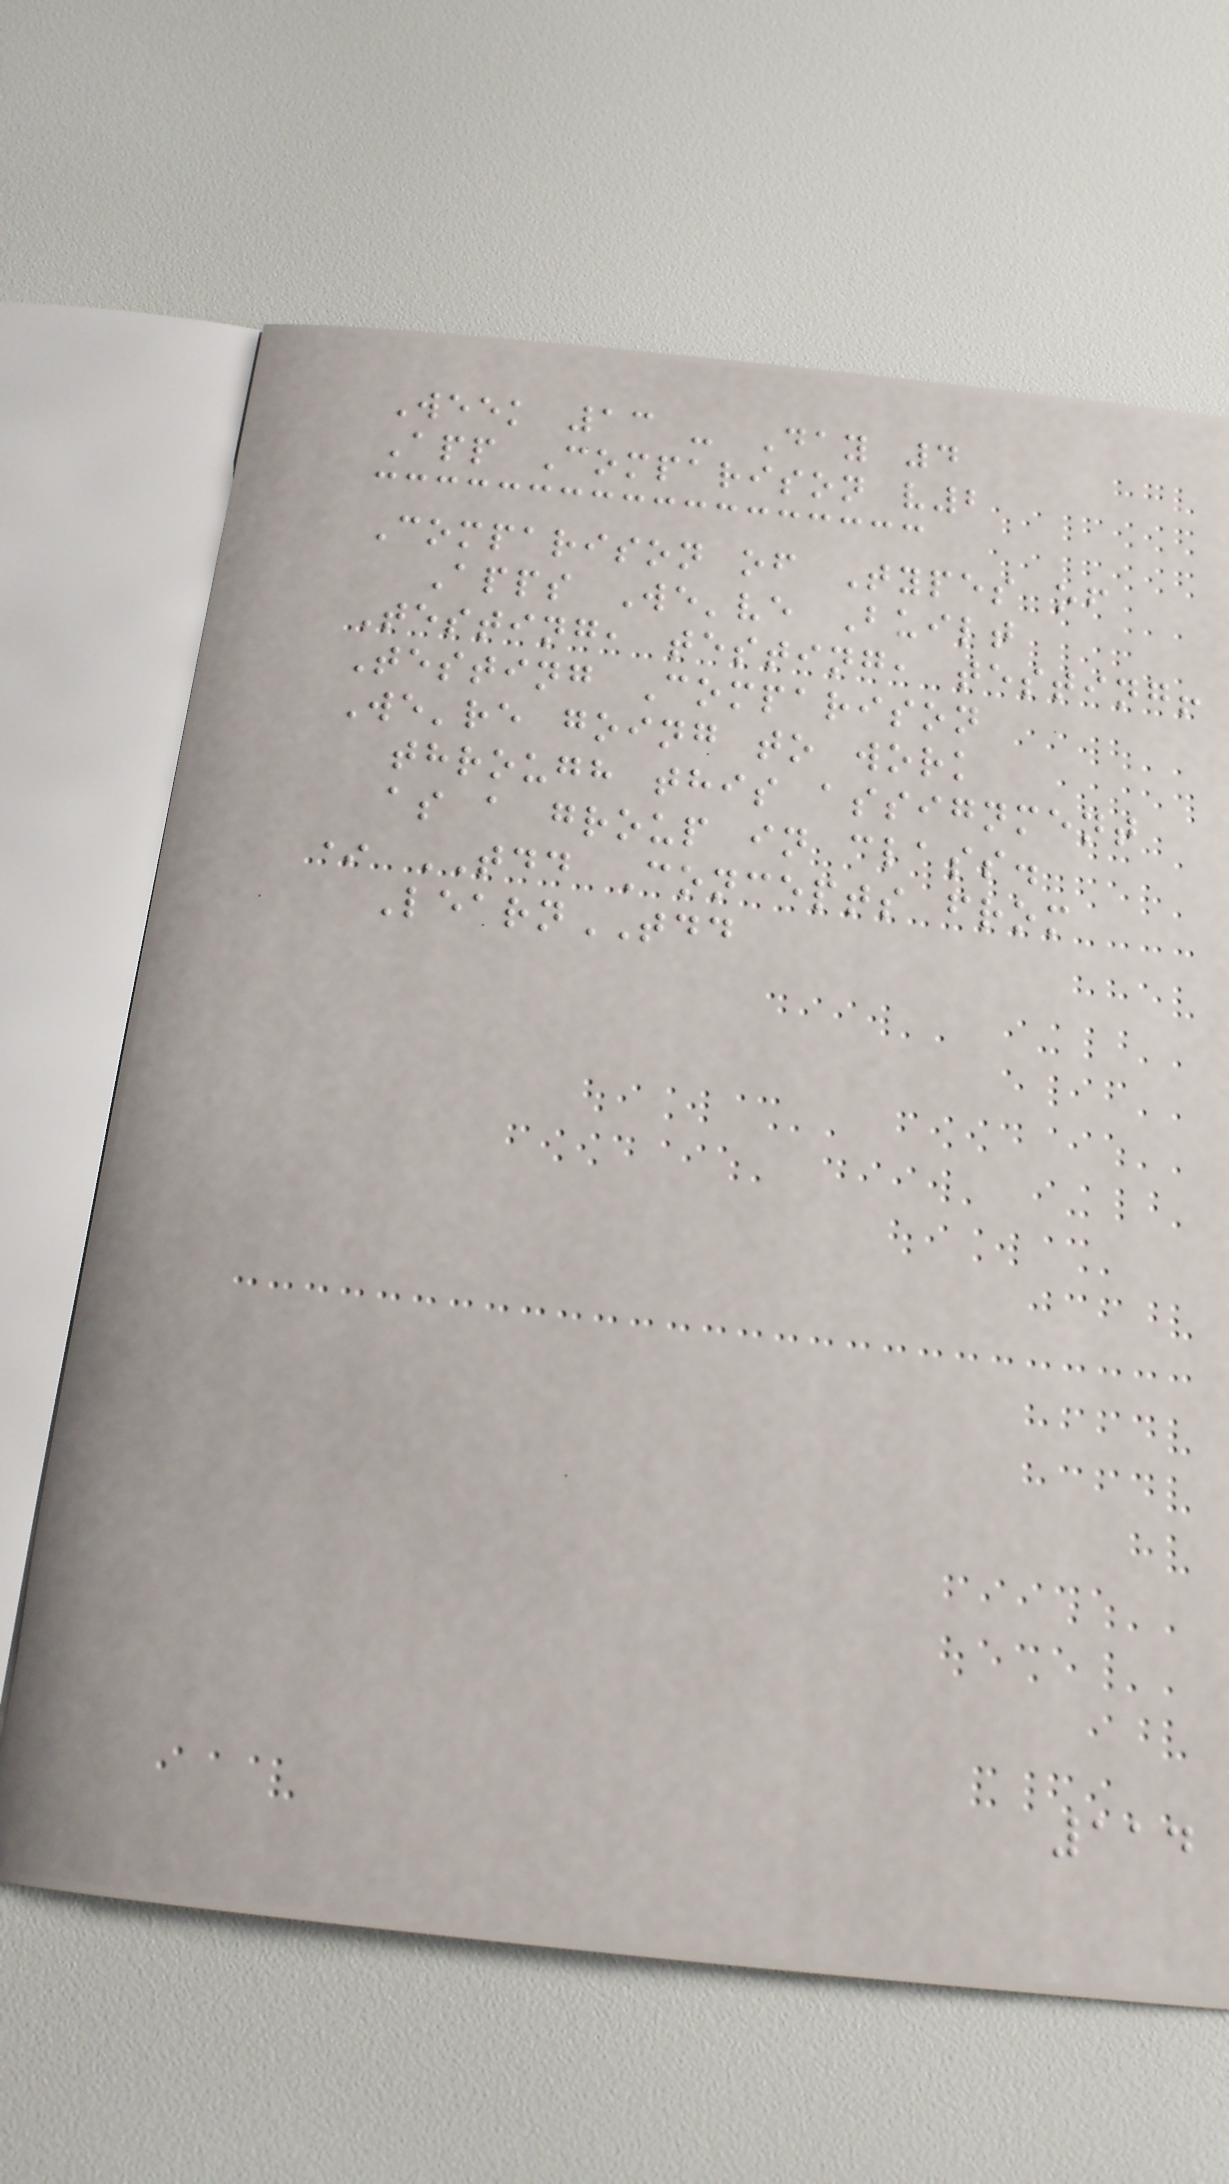Week 13 - Day 4
App Comparison v2
Comparison of Types of
Apps We've Built
Testing, testing, testing!
Testing Comparison
We're going to work
through this assignment
as a group in class.
* TDD Concepts from
LearnTDD
114
